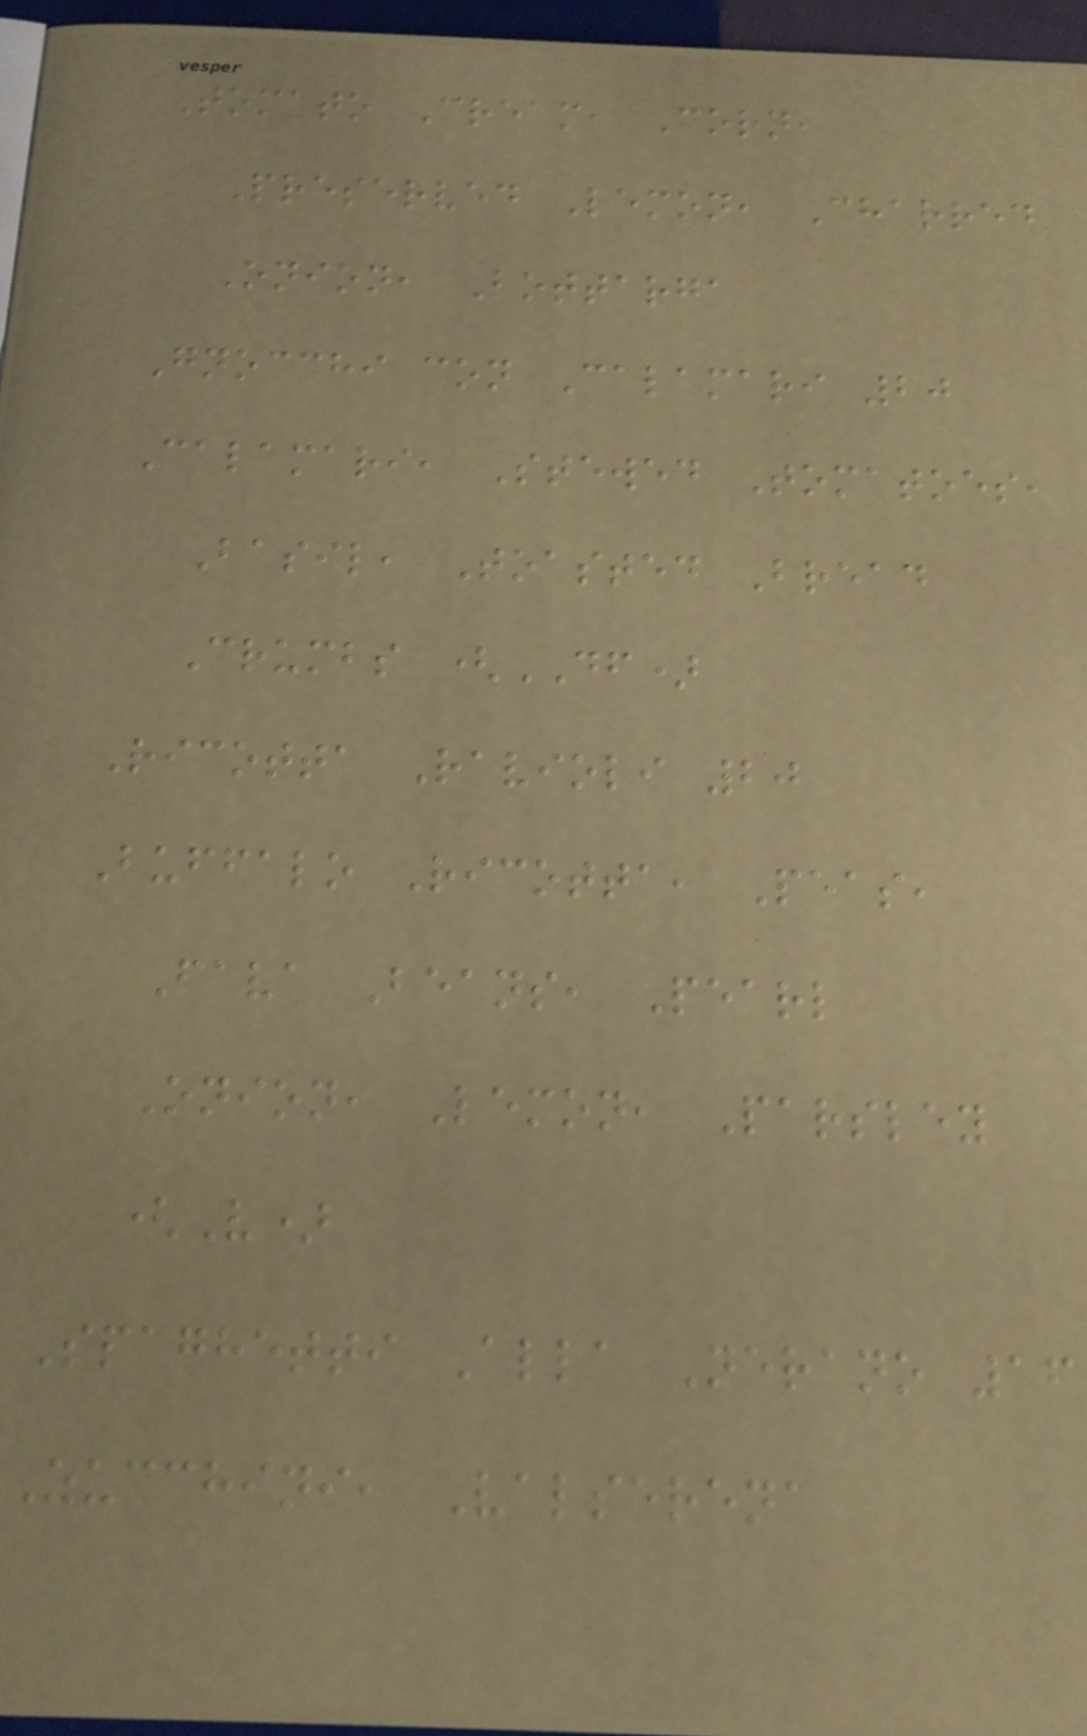Tomato Cream, Corn,
Preserved Lemon, Charred
Onion, Bottarga
Gnocchi con Calamari 20
Calamari, Stewed Tomatoes,
Basil, Toasted Bread
Crumbs (DF)
Ricotta Ravioli 20
Buffalo Ricotta, Peas,
Fava Beans, Pearl
Onion, Lemon, Parsley
(V)
Spaghetti Alla Nerano 16
Zucchini, Valserena
